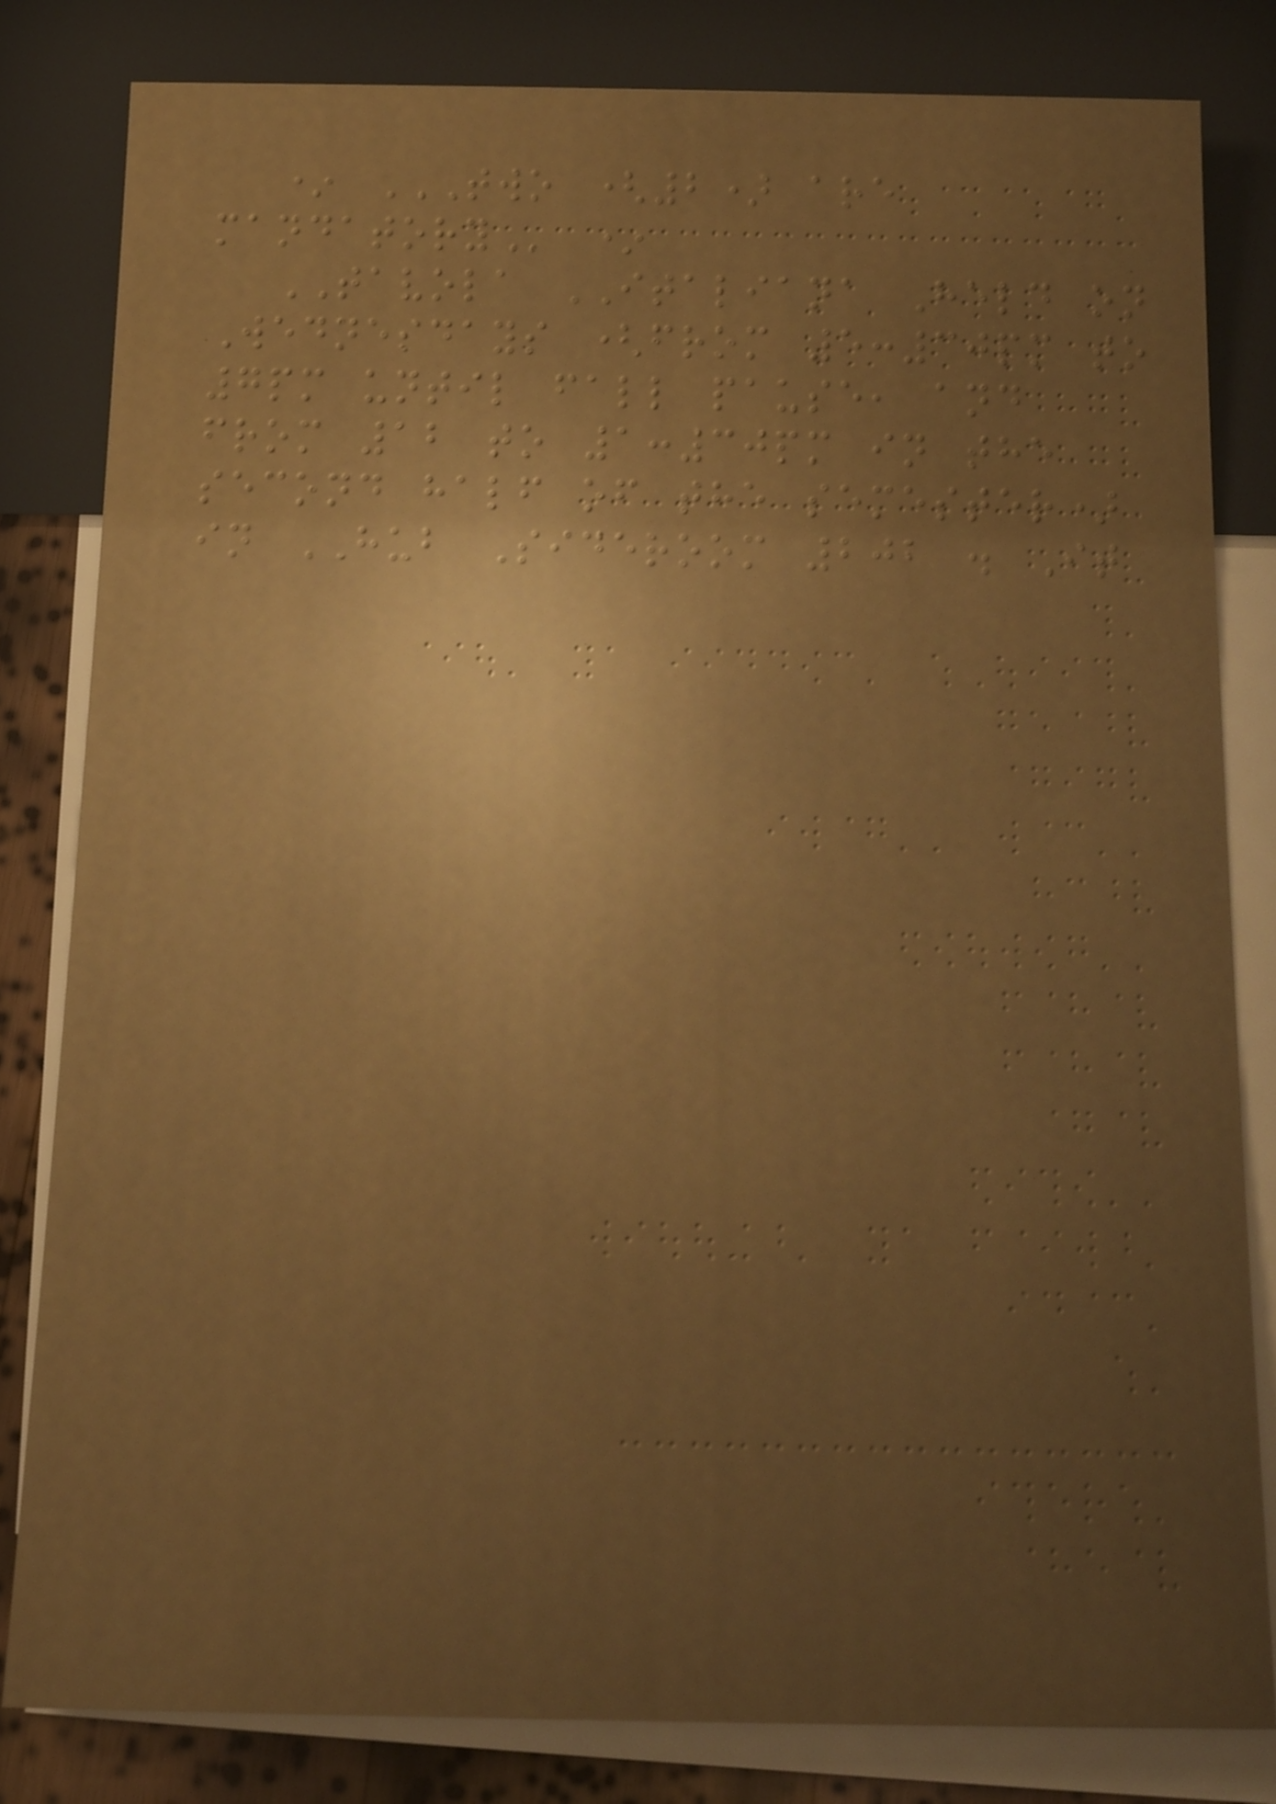* TWO (2) ARE
MANDATORY *
TAVOLA ITALIANA Held on
Wednesdays (from 5:30pm to
7pm until fall pause, and
from 12 to 1:30pm in the
second half of the semester)
in HUB Sideroom 202 . It
